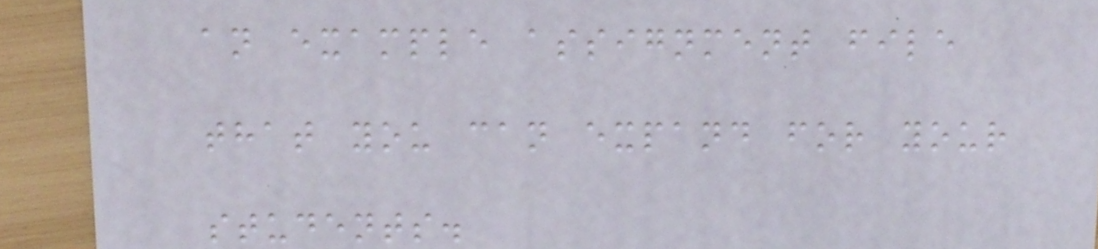an example assignment file
that you can expand for your
students.
